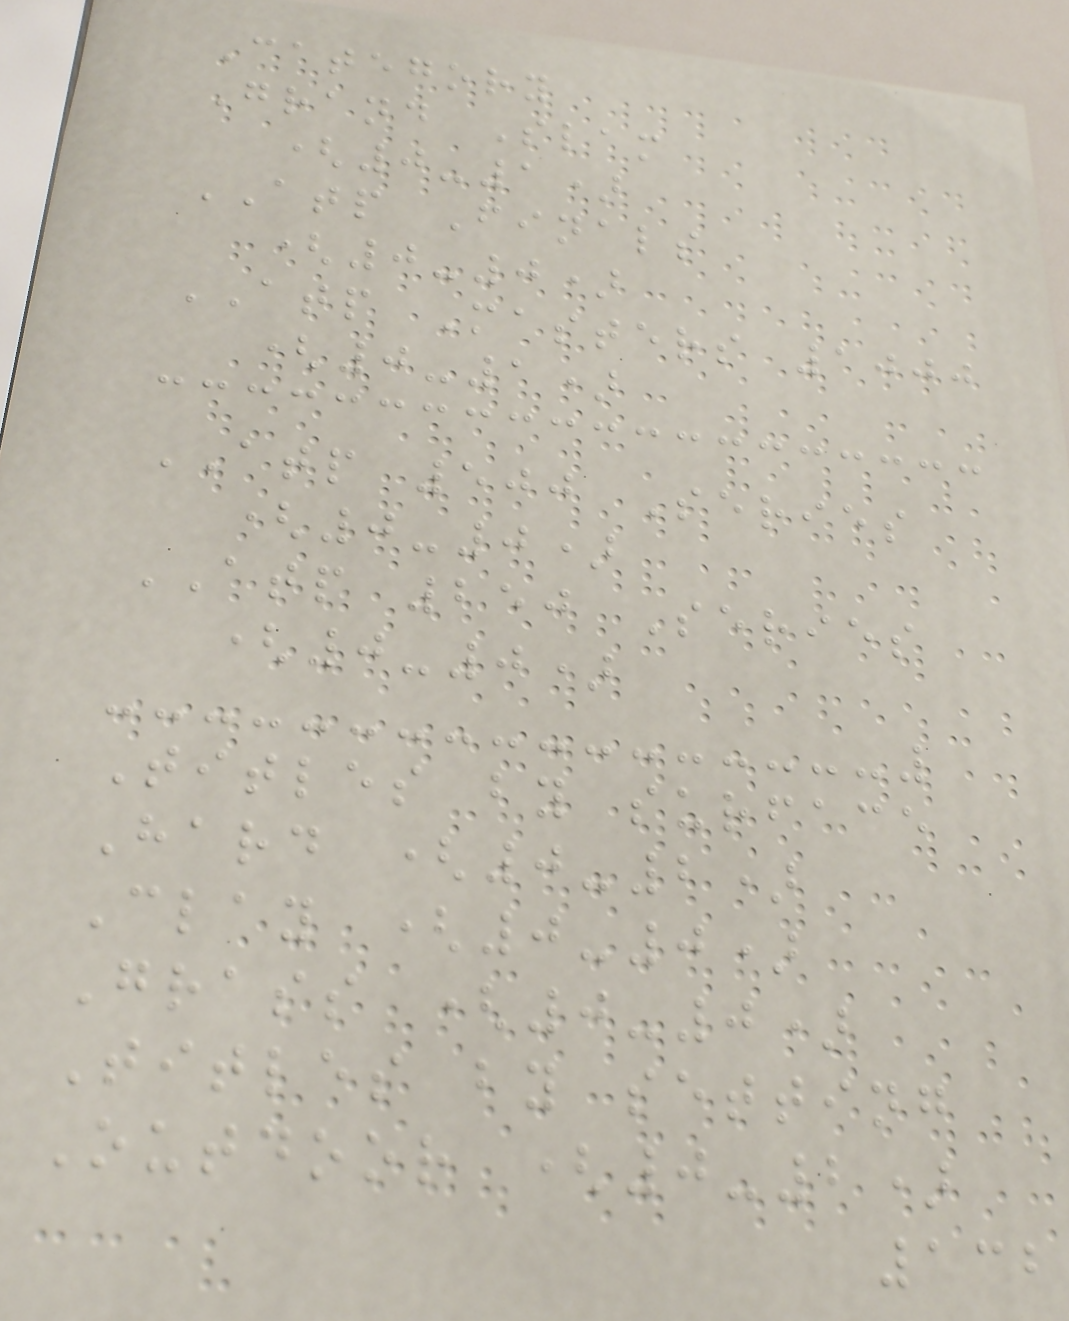Category
Grand Slam
(0-1)
ATP Finals
(0-0)
ATP Masters 1000
(0-1)
ATP 500 Series
(0-0)
ATP 250 Series
(0-0)
Titles by surface
Hard (0-2)
Clay (0-0)
Grass (0-0)
Titles by setting
Outdoor (0-2)
132
